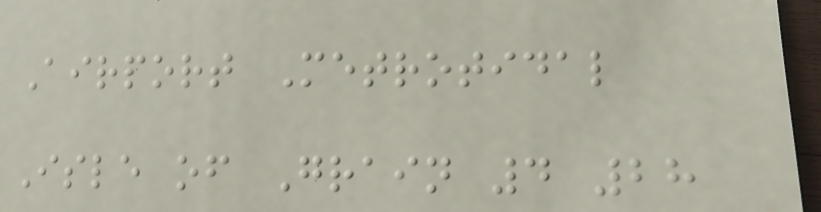Airport Metrotidal
Isle of Grain 4 28
